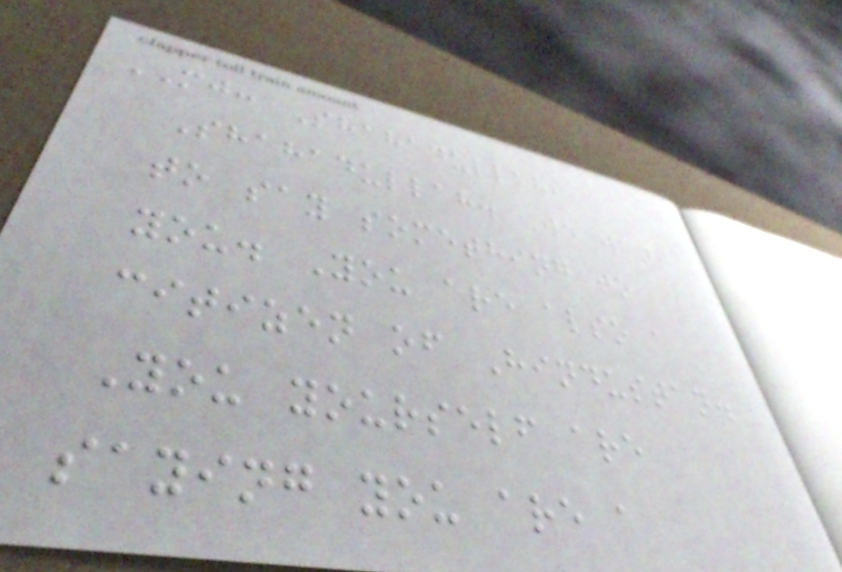MJ: Shahadullah,
Shahadullah. We want
to say something to
you. You are also a
citizen of Hindustan.
You yourself are
saying you are a
